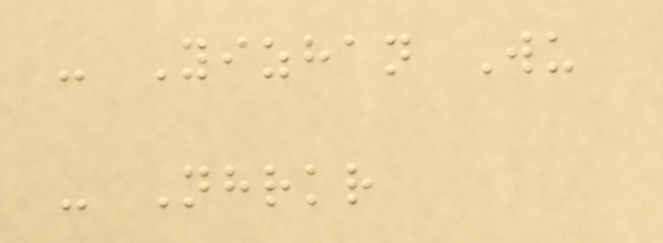- Yizhan Wu
- Nhrkr
